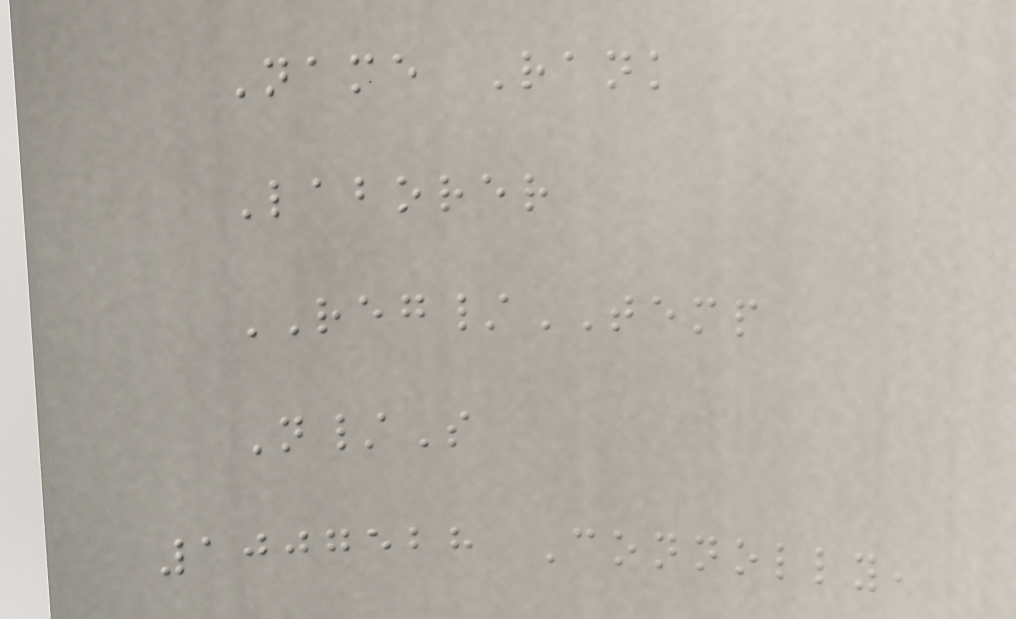Name Rank
Laborer
REG/TEMP
N/S
1007528 Connolly,
